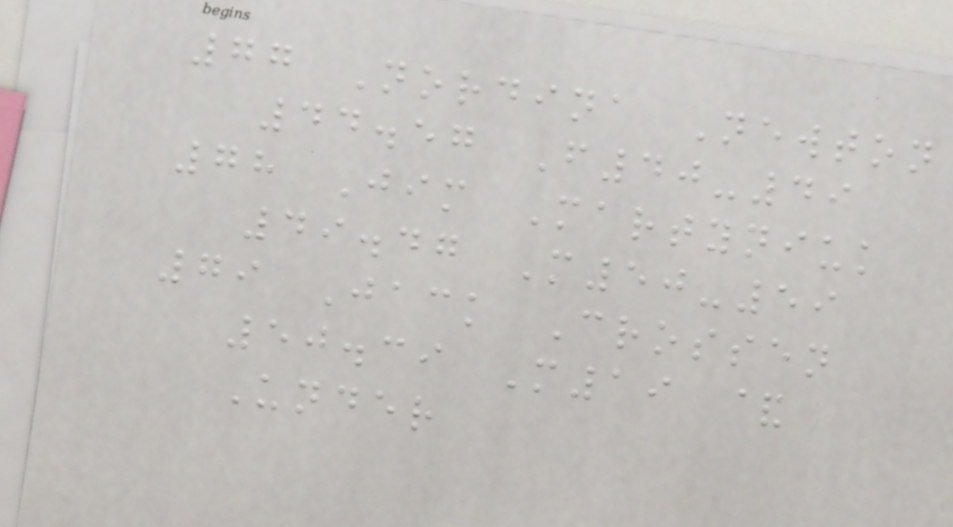77 Nordina Newton
44.57 F40-49
78 Jim Martyniuk
49.47 M50-59
79 Jack Crossen
50.39 M19 &
Under
